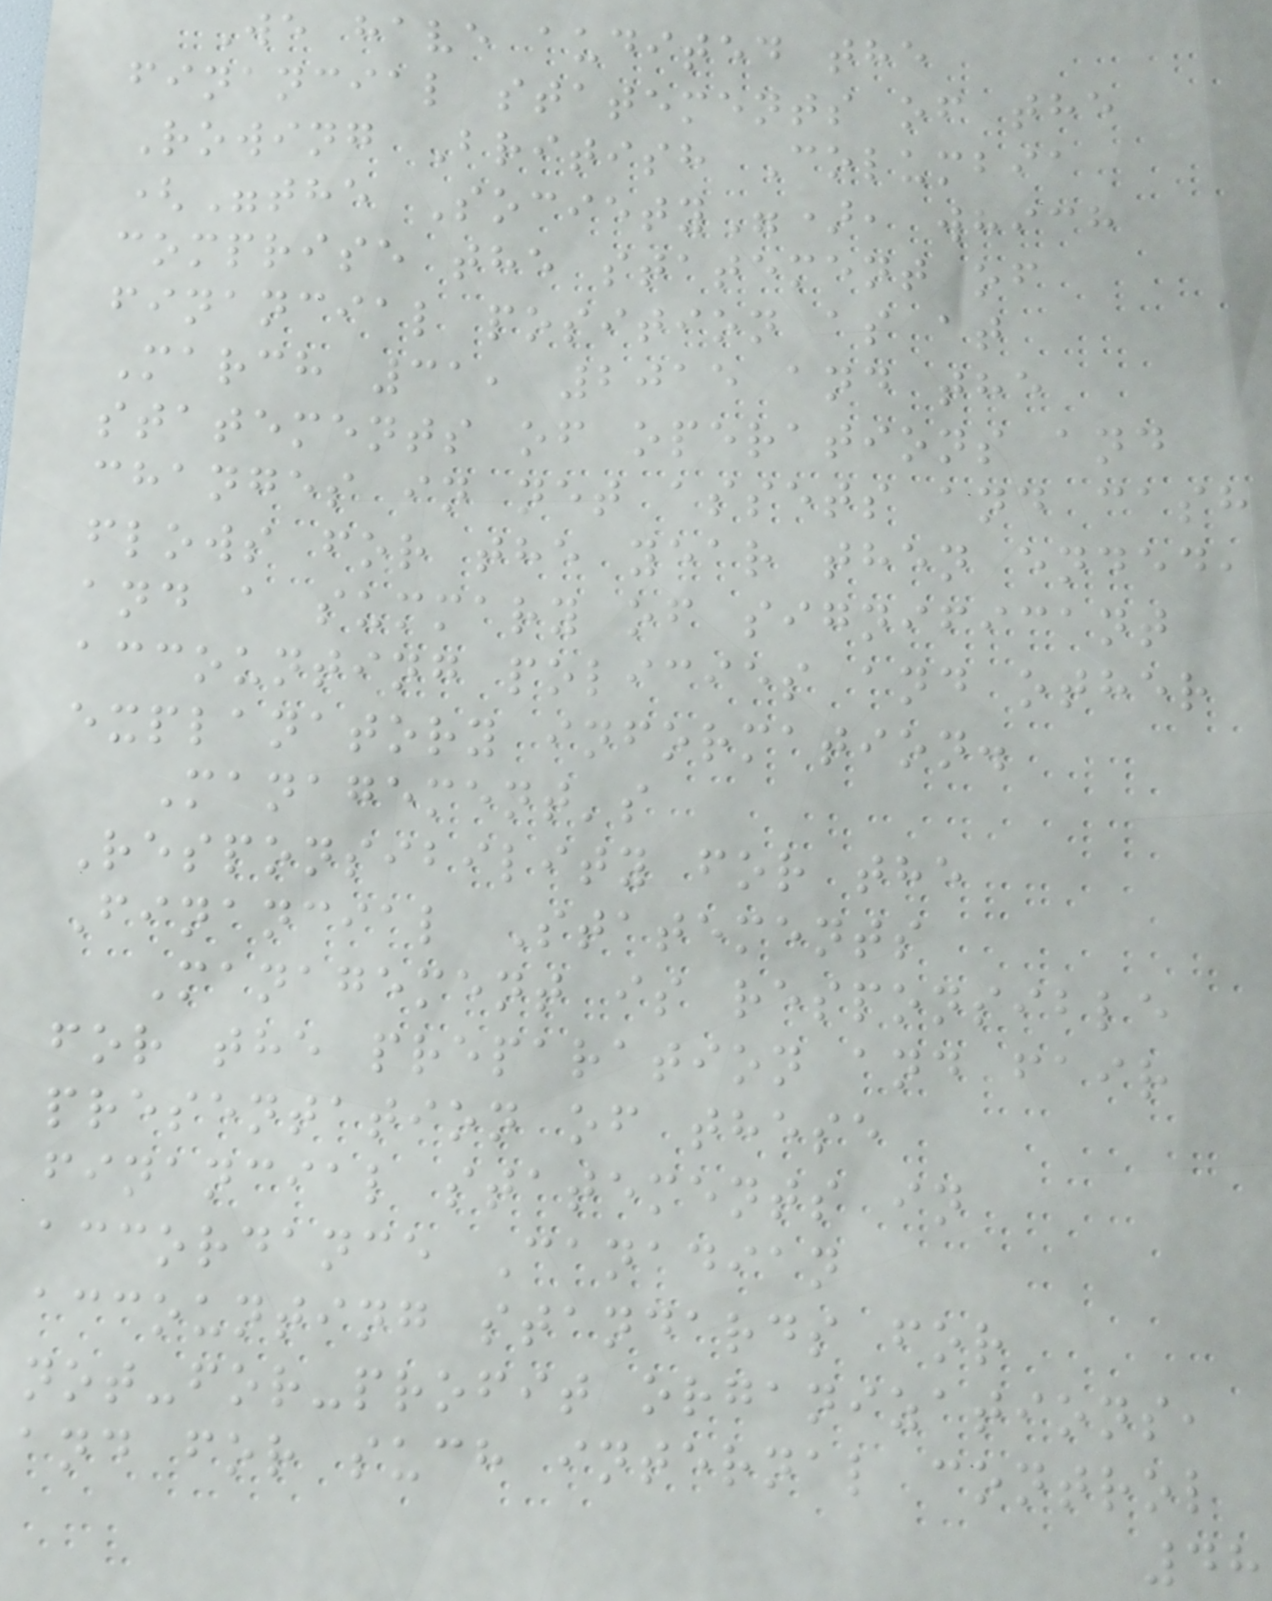We have audited the
financial statements of the
Rowing British Columbia
("the Society"), which
comprise the statement of
financial position as at
March 31, 2015 and the
statements of operations and
changes in net assets and cash
flows for the year then ended,
and a summary of significant
accounting policies and other
explanatory information.
Management's
Responsibility for the
Financial Statements
Management is responsible
for the preparation and fair
presentation of these
financial statements in
accordance Canadian
accounting standards for
not-for-profit organizations,
and for such internal control
48
